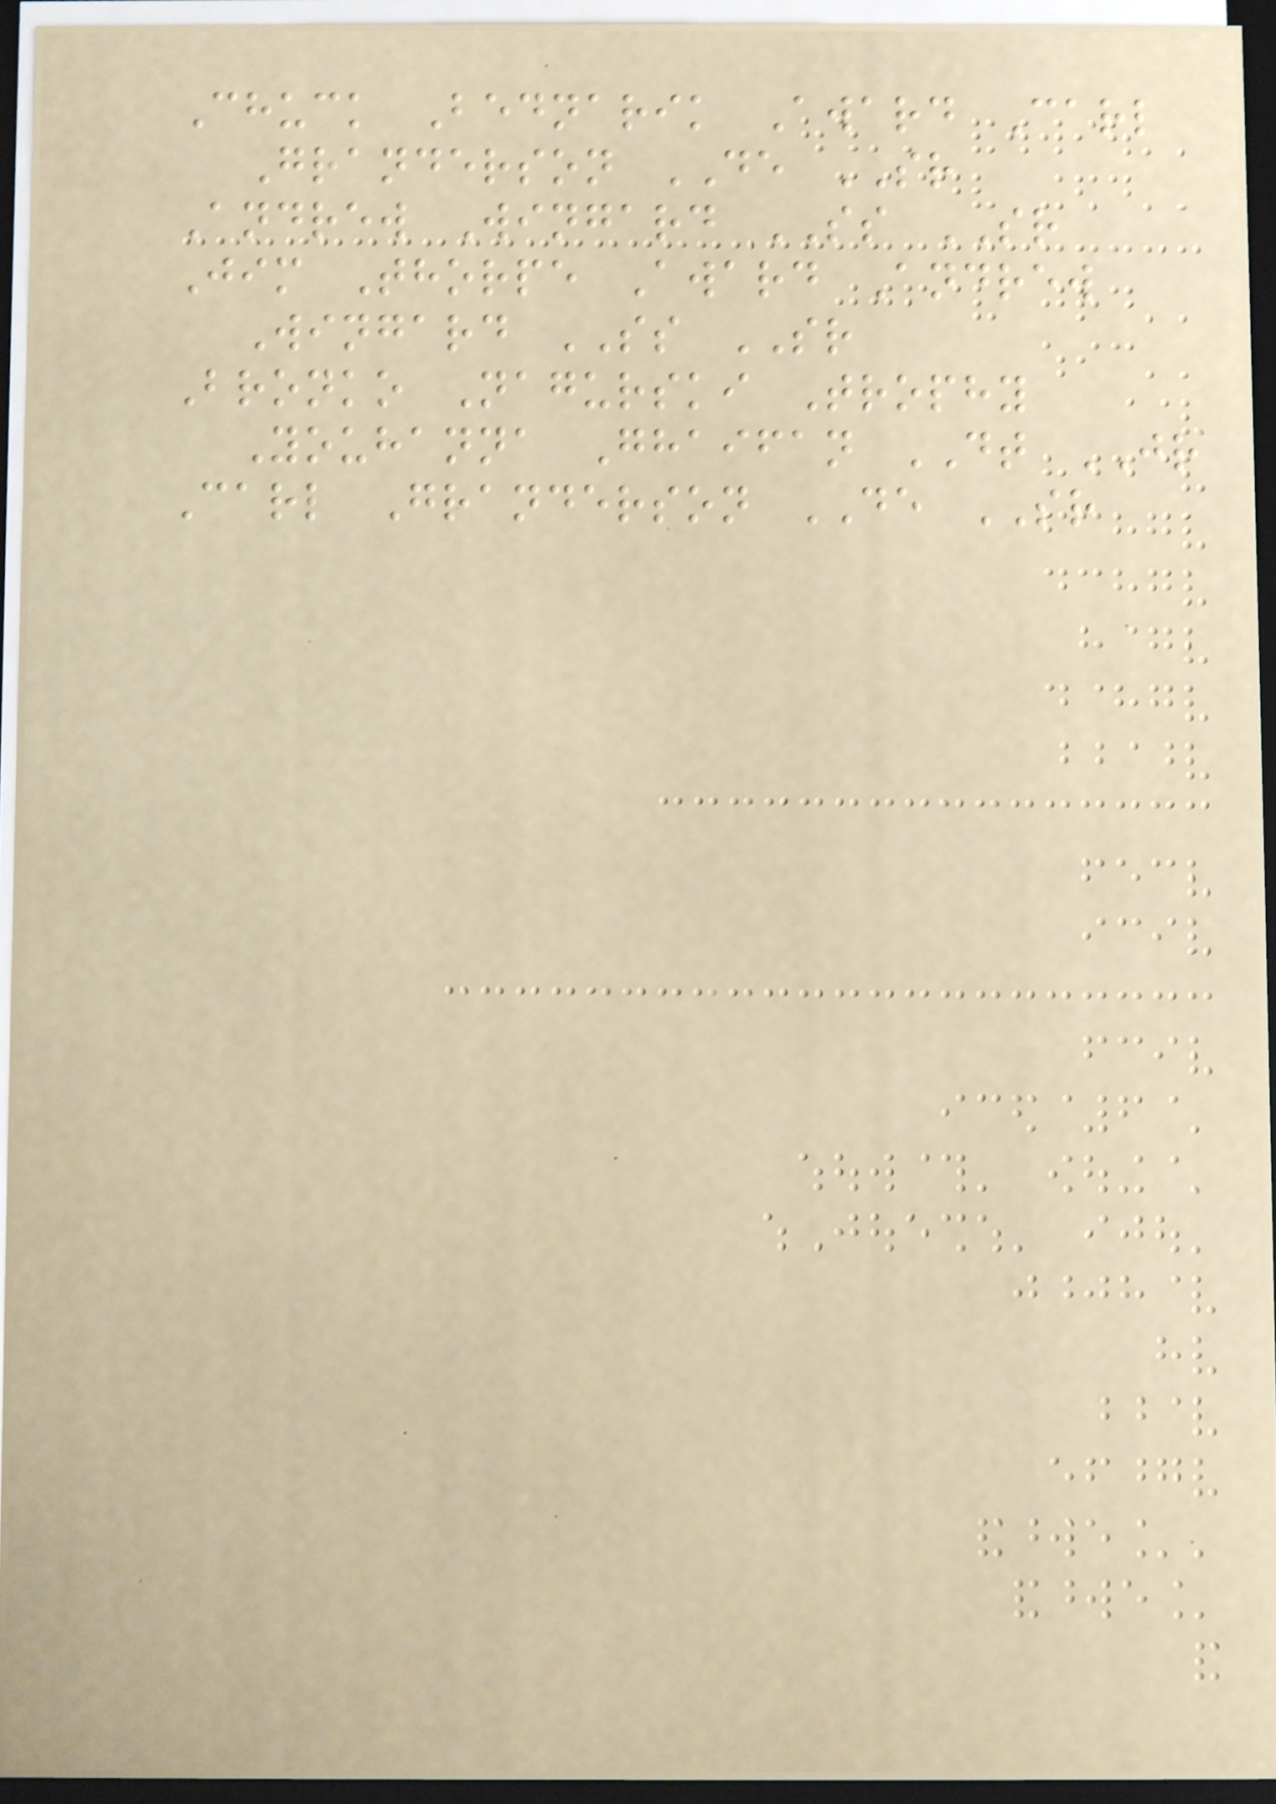Chuck Bednarik Award Carl
Granderson DE SR
Andrew Wingard SS SR
Jim Thorpe Award Andrew
Wingard SS SR
Bronko Nagurski Trophy
Youhanna Ghaifan DT JR
Carl Granderson DE SR
